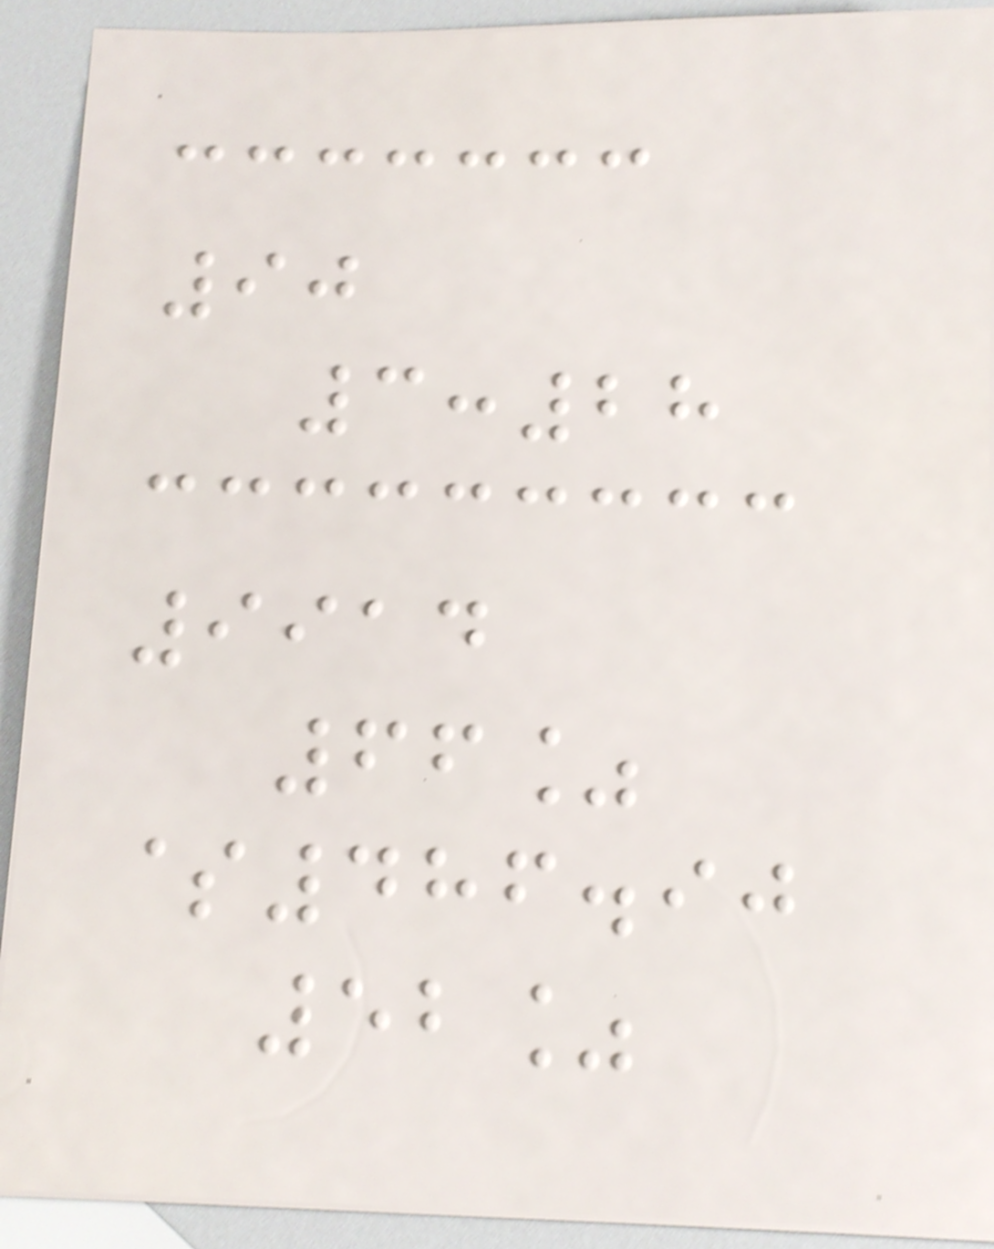90
3:28
9914
66%
$486.90
52%
